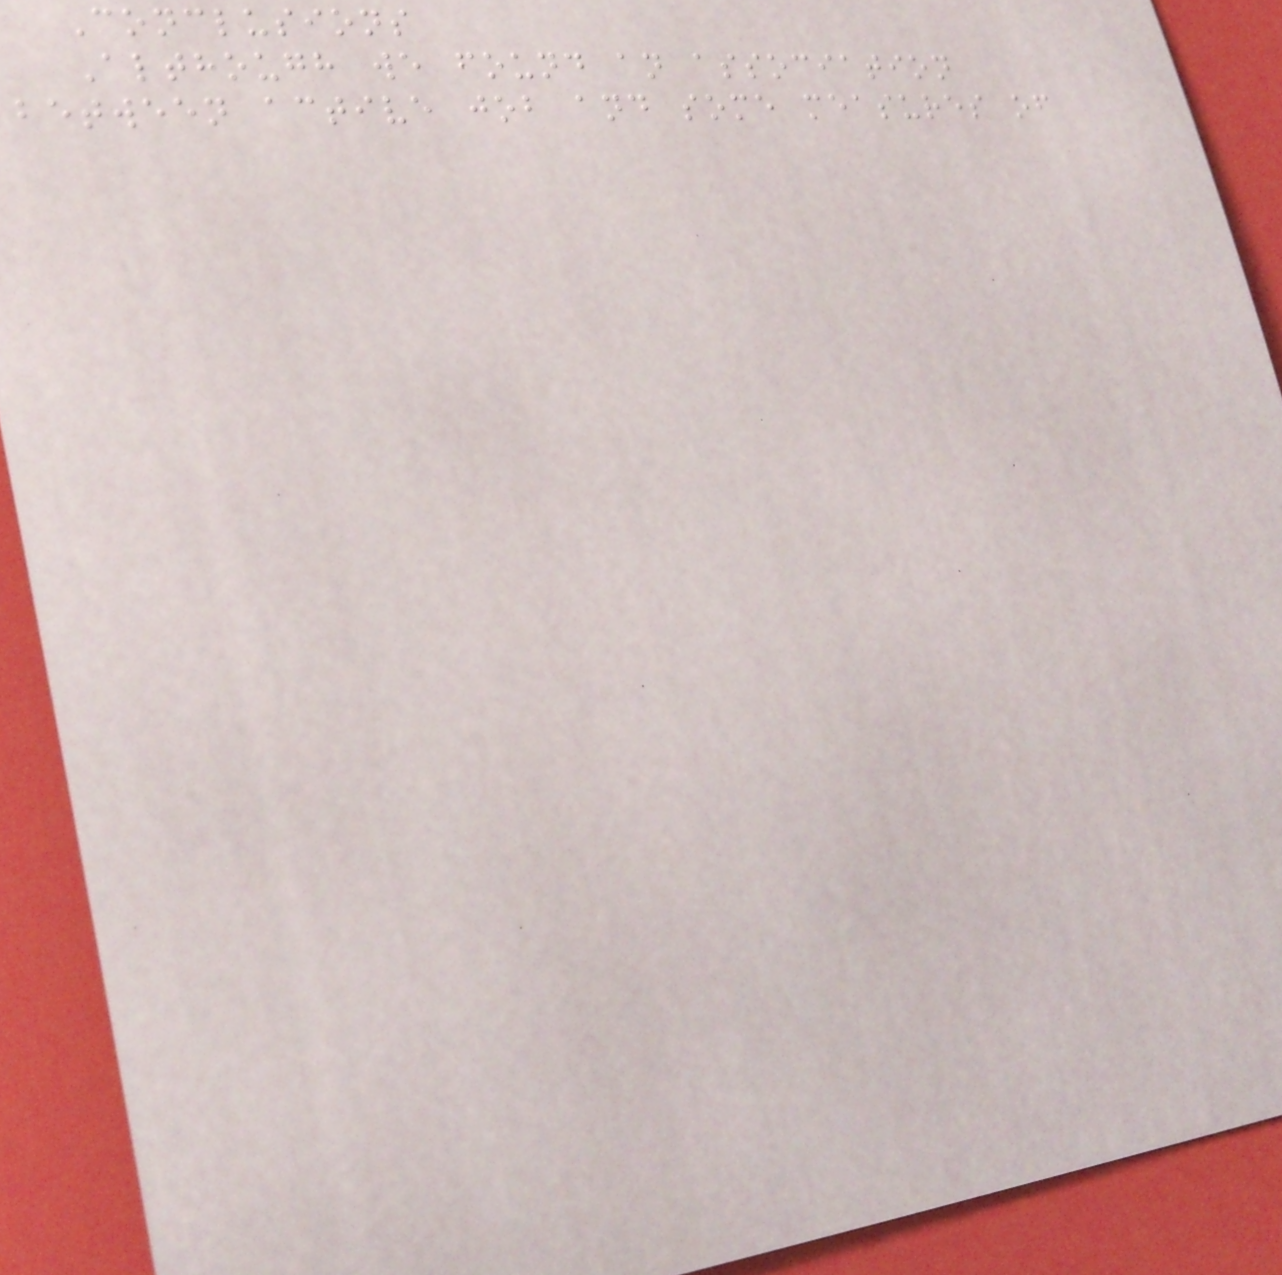Conclusions
Although we found an association
between active job and some measures of
